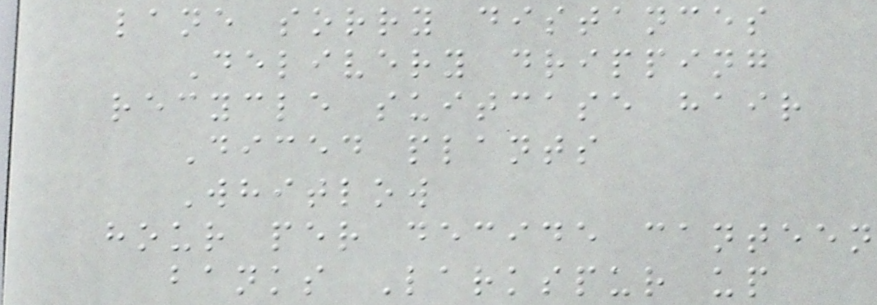lane sorry distances
Delivery dripping
recycle suitcase hair
Diced plants
Whitlow
hour per decide canteen
banks Larkspur up
